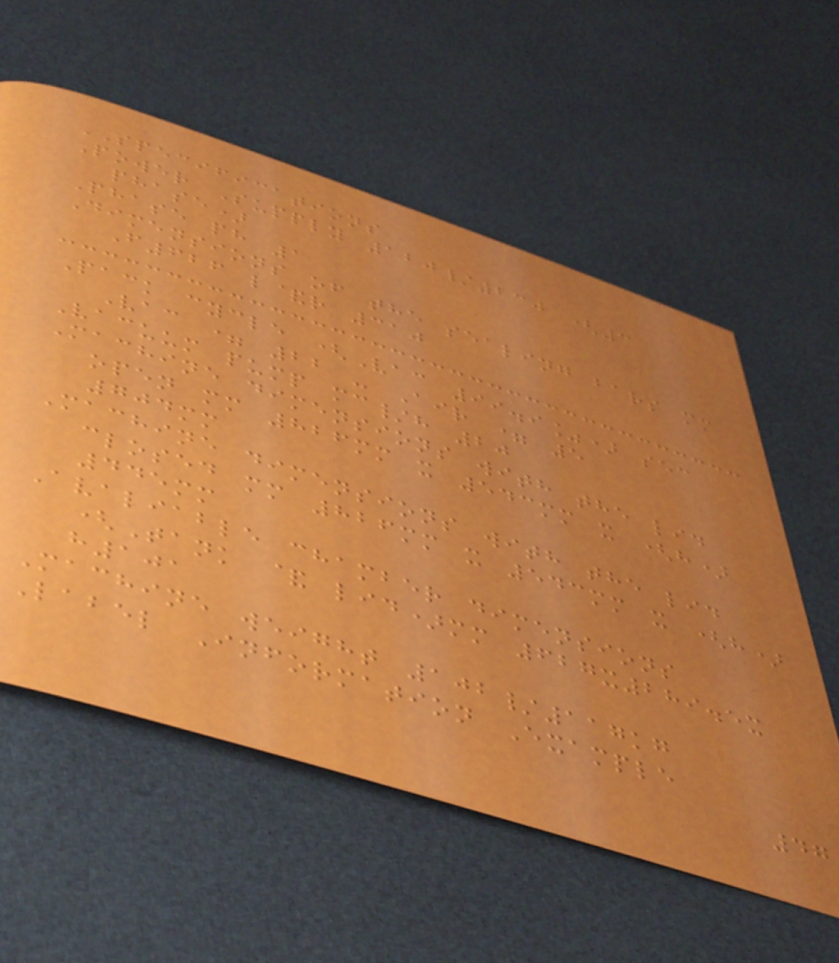SPECIFICATIONS
Power Supply 120/230 (3
phase)
Phase ph 1
Dimensions of the sealing bars mm
F626 l&r 310
Pack cycle (Vac 99.9%) sec
Vac = 22 - Air = 5
Vacuum pump mc/h 20
Machine dimensions with the lid
open mm 826mm x 543mm x (h)
704mm
Machine dimensions with the lid
closed mm 826mm x 543mm x (h)
445mm
Avaliable chamber dimensions
(Tank & lid)mm 627x289.5x
h101
Machine weight 102/117kg
Label Information Example
47
